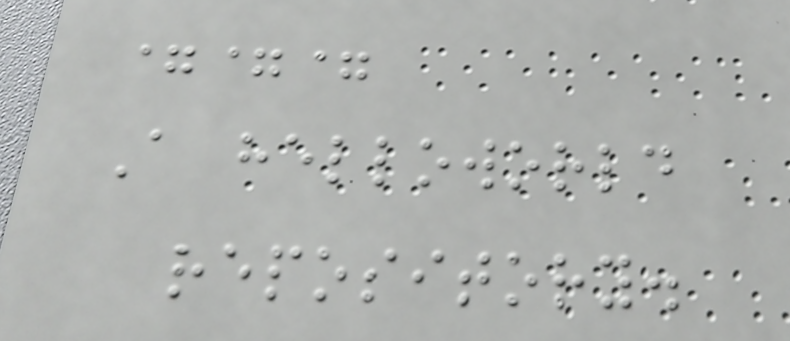===
A helloworld
repository.
